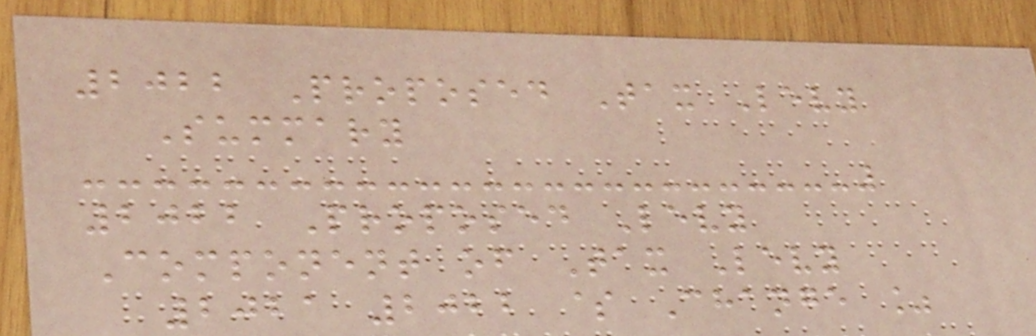2022 Proposed Tax Levy
Summary
2022 Proposed Levy
Component of Tax Levy
2021 2022 $ Change %
